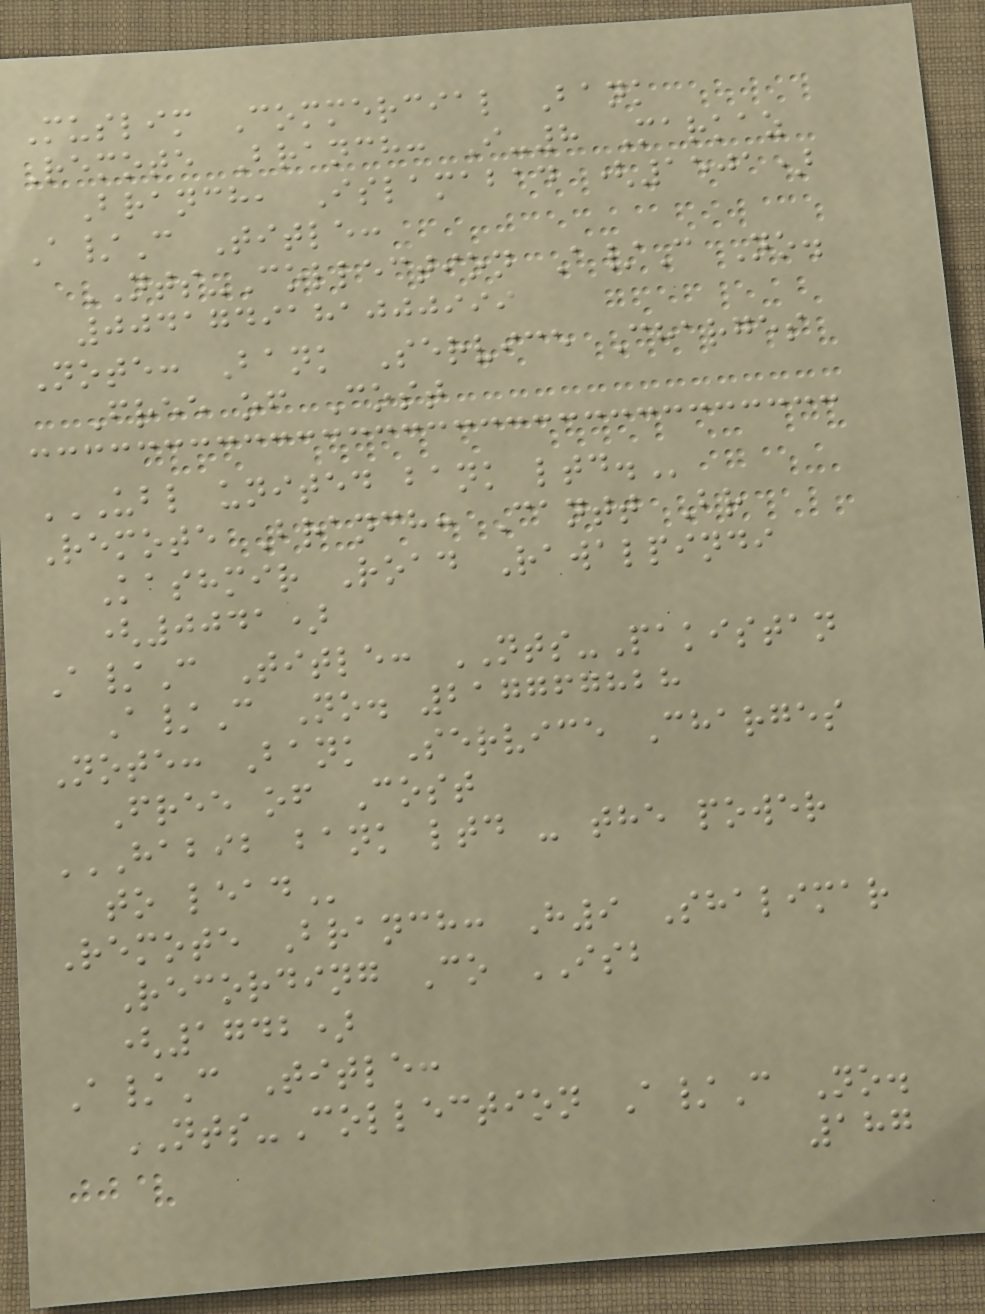Muslim Commercial Bank
Remote Branch: I-8 Markaz
Branch, Islamabad (1501)
A/C Title:
NTS-Collection A/C No.
0041749181000999
Note: Bank Service Charges
Free of Cost
UBL UNITED BANK LTD.
Remote Branch: Cantt Br
Kashmir Road Rawalpindi
(0041)
A/C Title: NTS-Pakistan
A/C No. 217767828
Note: Bank Service Charges
Free of Cost
HABIB BANK LTD - THE POWER
TO LEAD
Remote Branch: H9 Shalimar
Recording Co ISB
(1742)
A/C Title:
NTS-Collection A/C No.
187
